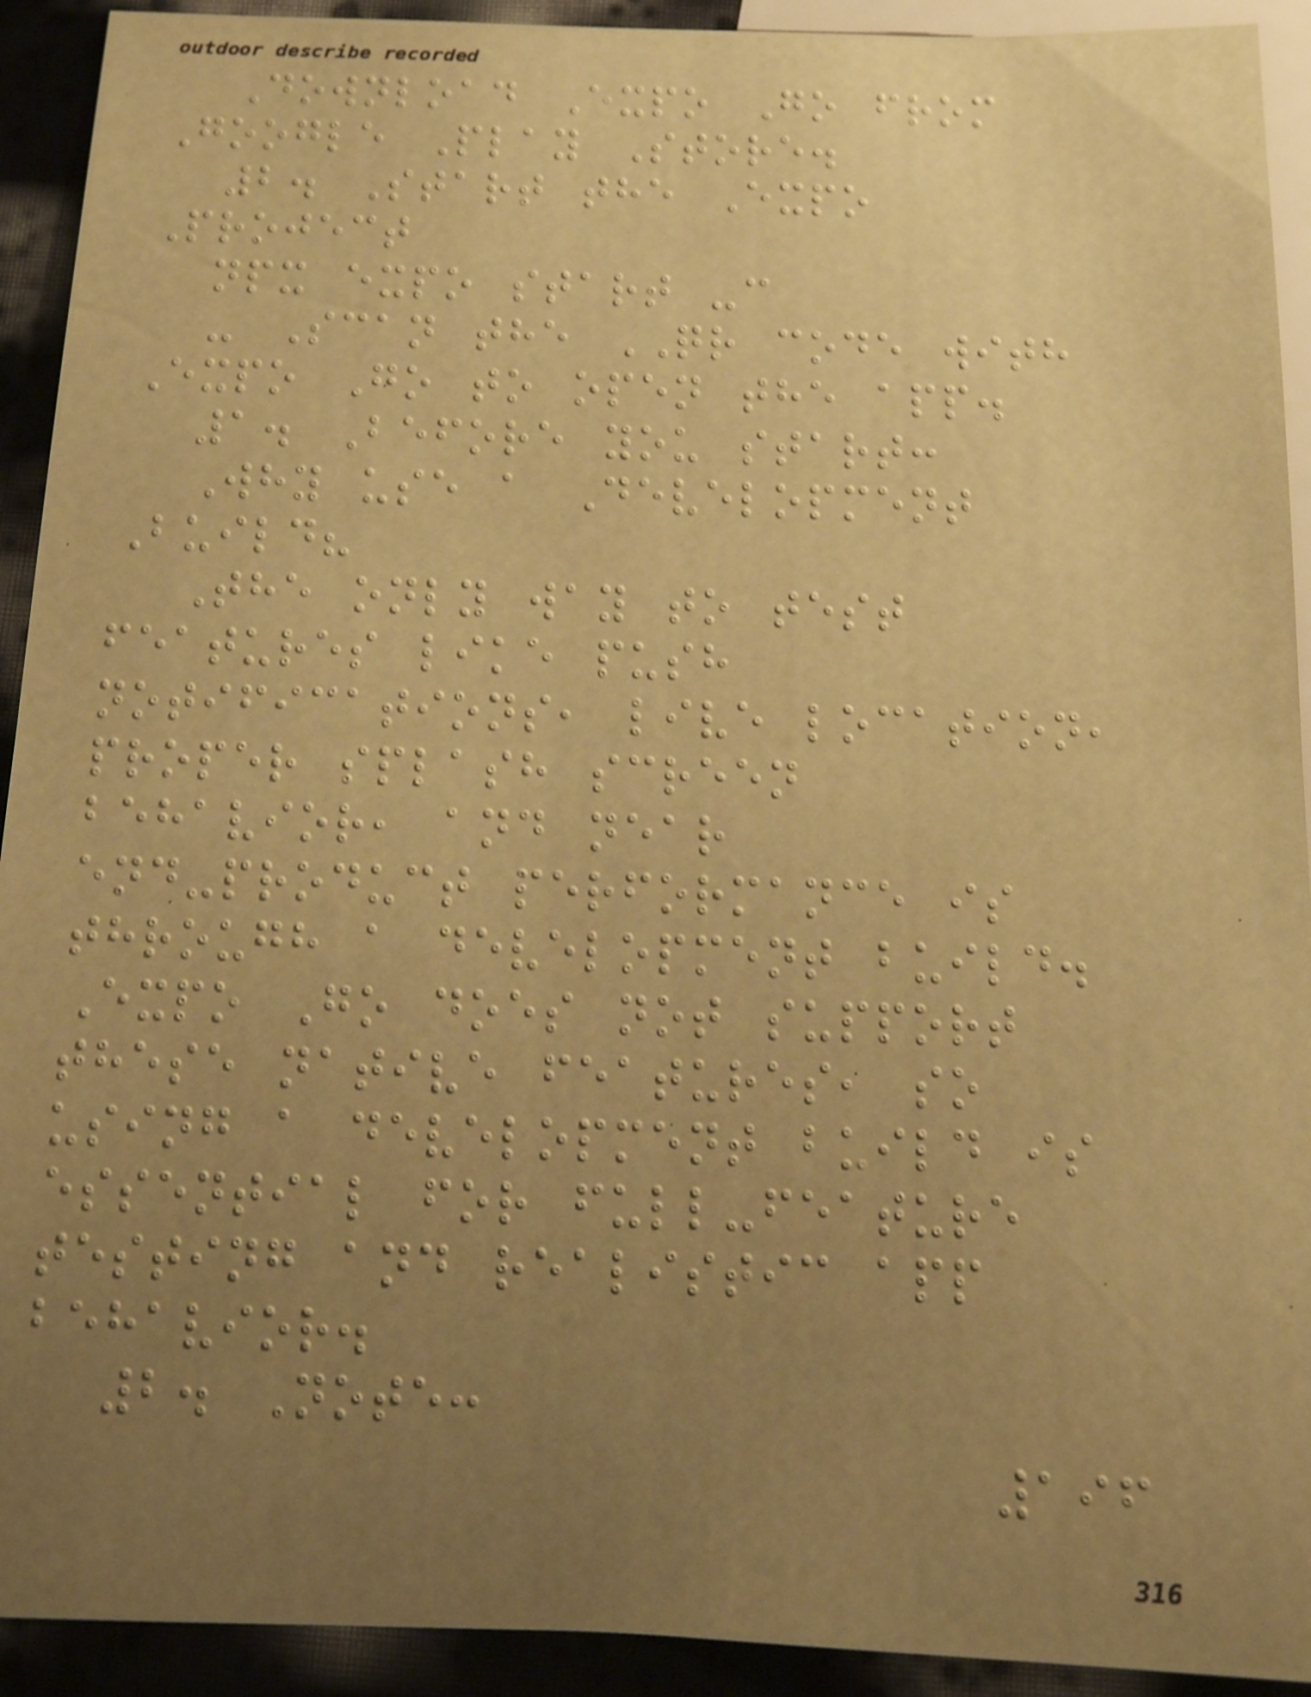Download Expo Go from
Google Play Store.
2. Start the Expo
Project
npx expo start -c
- Scan the QR code with
Expo Go to open the app.
1. Before you start:
Why use a Development
Build?
The only way to test
features like push
notifications, live location,
proper splash screen
behavior, and near
end-product performance is
through a development build.
Expo Go does not support
these native features, so
using a development build is
essential for full-feature
testing and realistic app
behavior.
2. Note:
196
